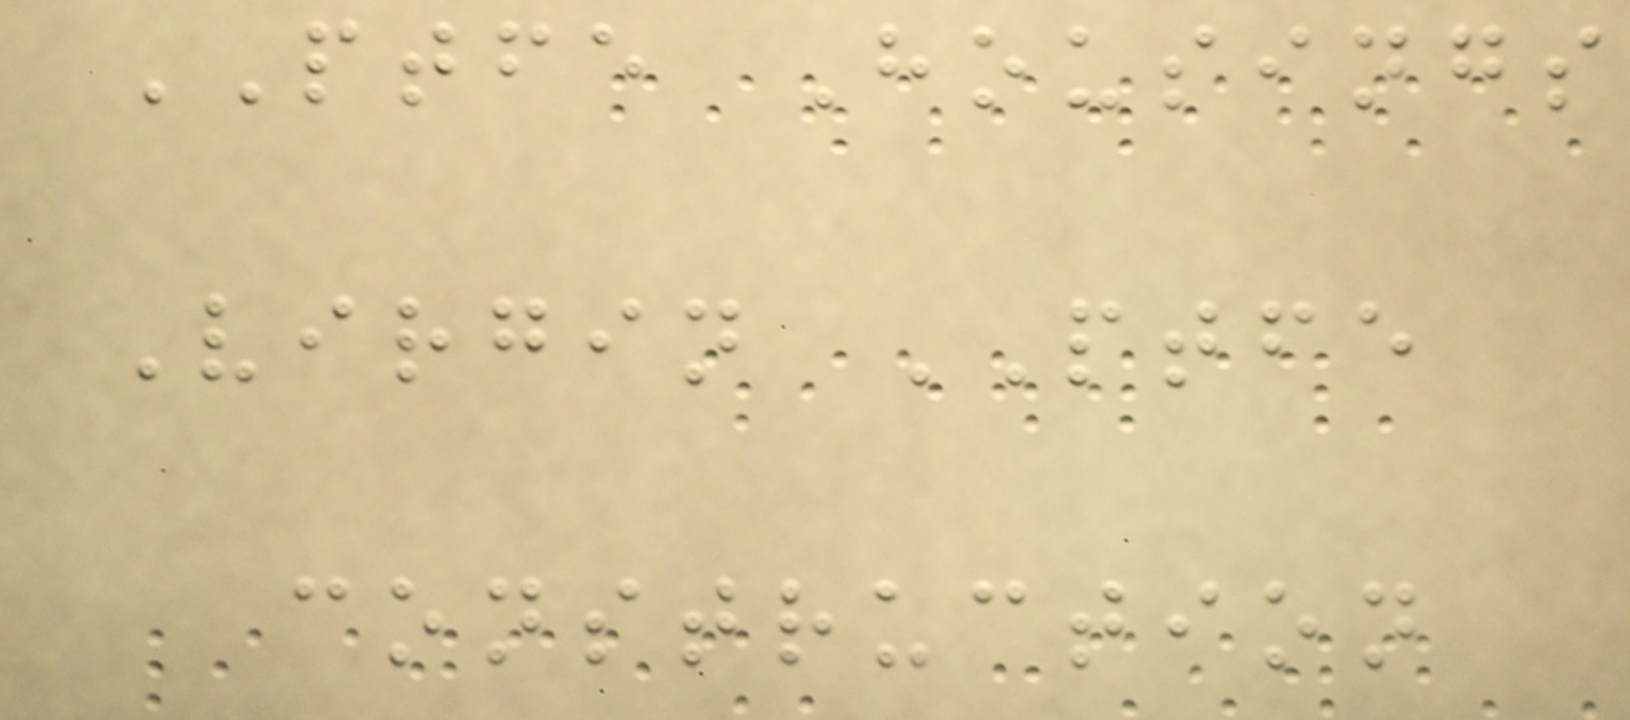PTFE Housings
Virgin PTFE
construction
